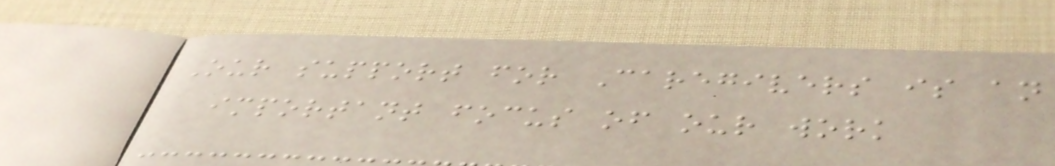Our support for Caregivers is an
important focus of our work
